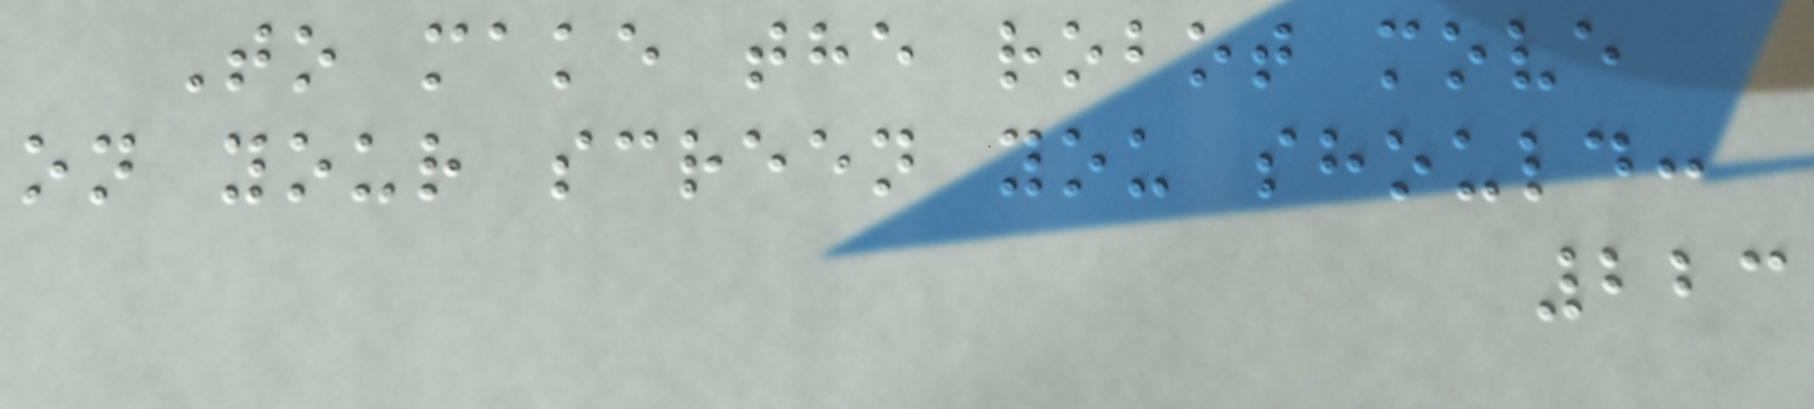To make the robot move
on your screen you should:
223
